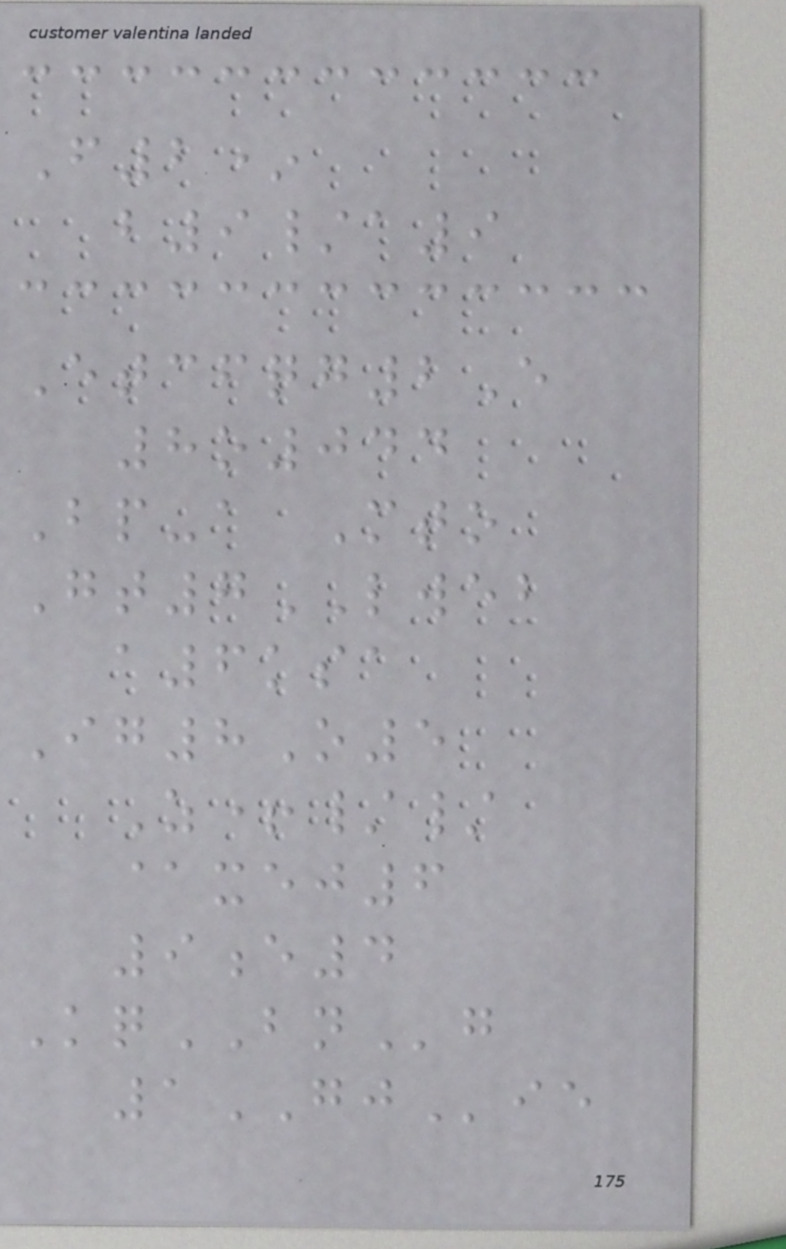F2*
b9/a9
Etcfqg2E
8o044
Bp-a Mto
Gt7LWEB
a6ksa
Ig8O5
Z+//
@xej6
9e4
KqBNg
1GJie
